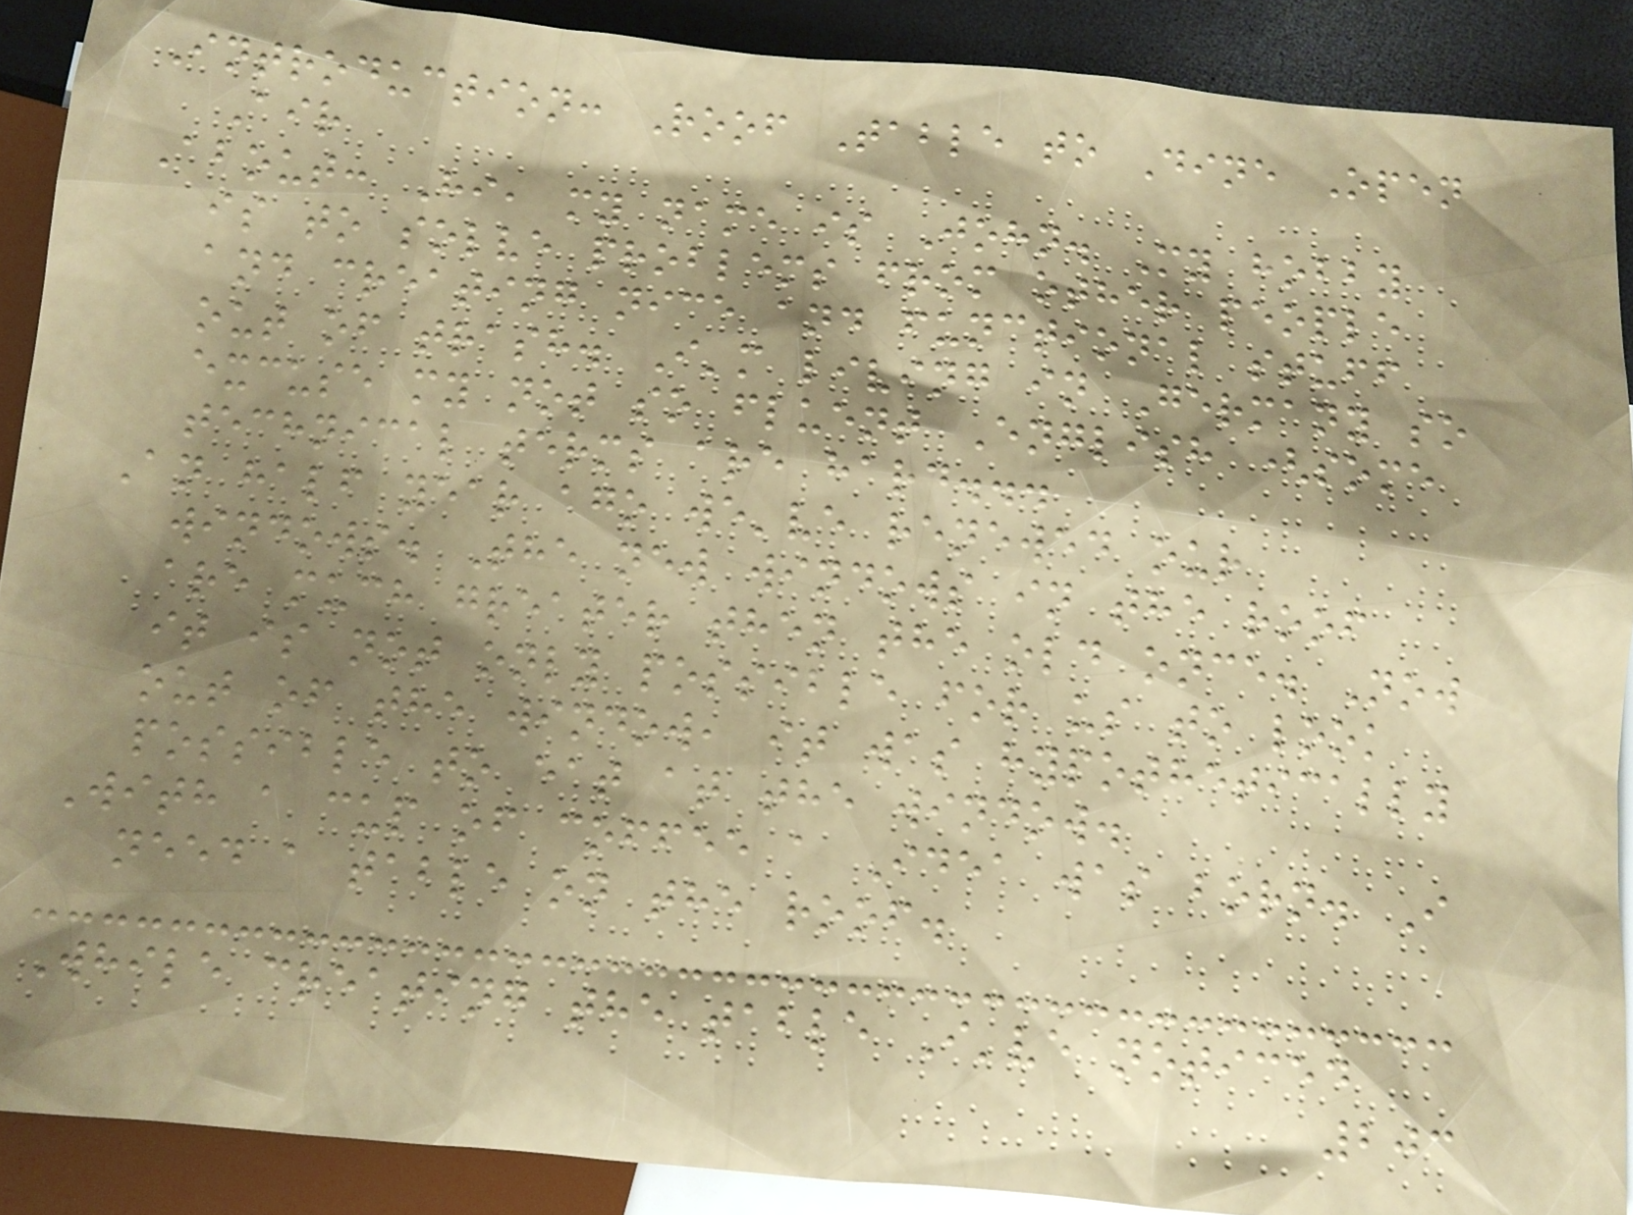Introduction: Roof Table to Dine Open
Air
About: Hi, my name is John. My hobby
is to solve problems from other people
and creating nice and functional stuff
out of trash. I'm living in Germany so
excuse my not so fluent English (some
technical terms are hard...
An half year ago we've renewed our
windows. The new windows in the roof
are much greater then the old once. Now
it is not only possible for us to look
out of the window, it was hypothetically
possible to eat at the window.
With a cup of coffee a Idea was born. I
need a table on the roof.
While creating the table I've noticed
203
